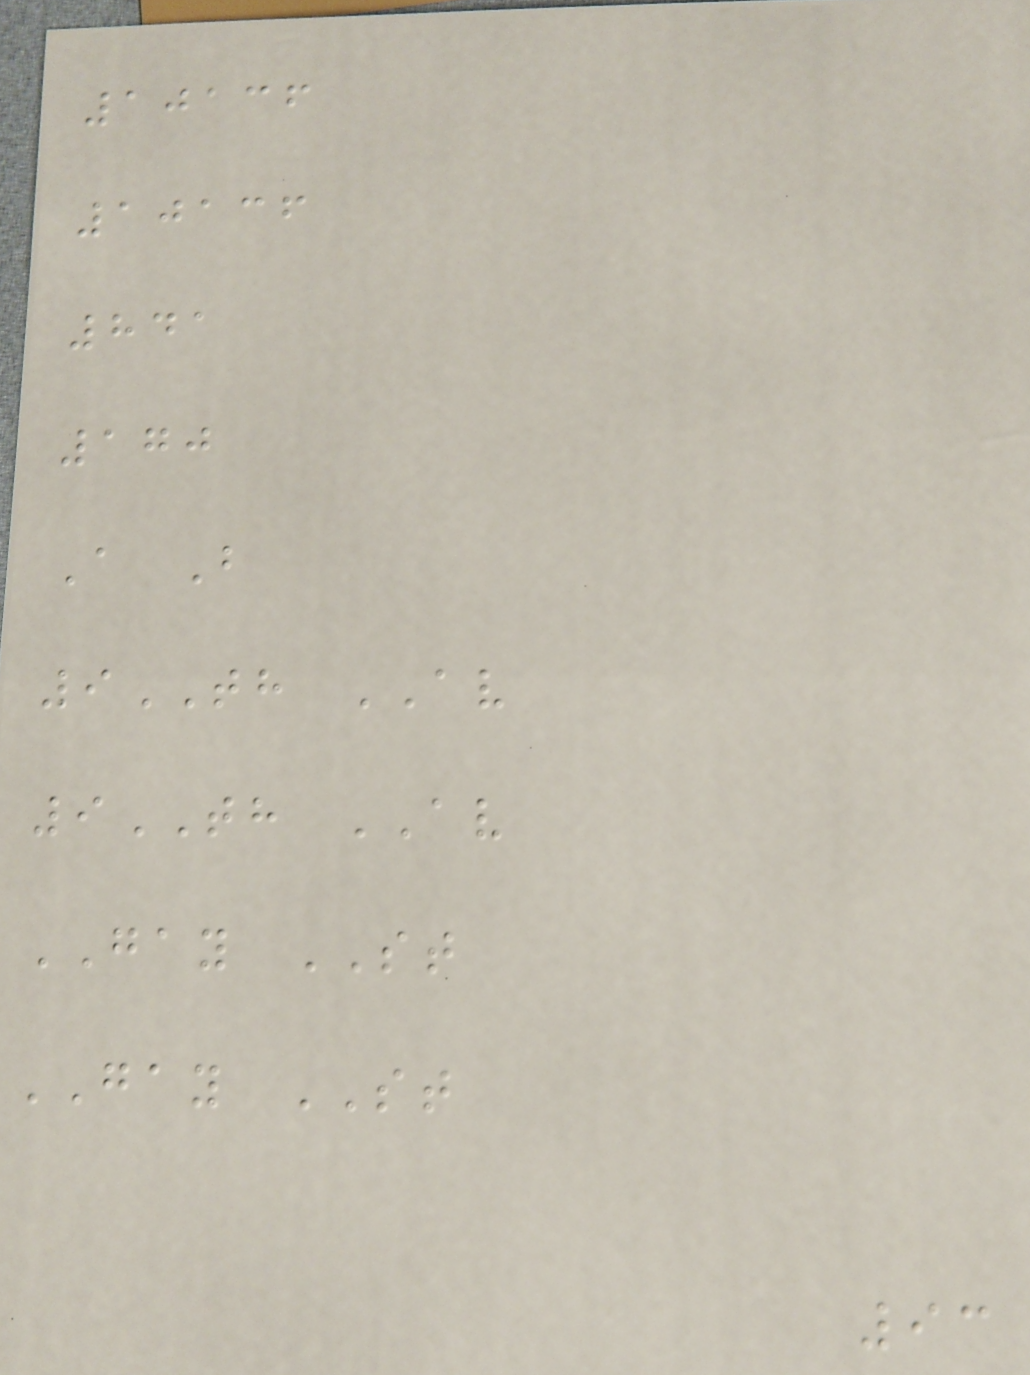10136
10136
841
170
A B
9TH AV
9TH AV
GAY ST
GAY ST
93
